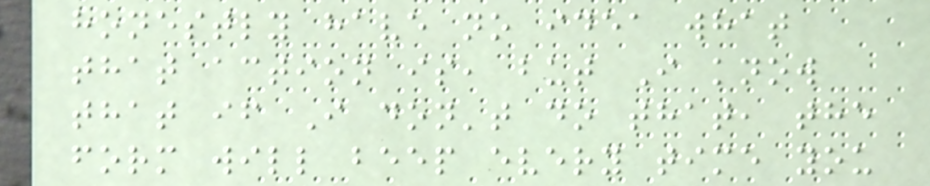honestly have no idea what
that action is, but I know
that if I don't do that, the
form will beep every time you
